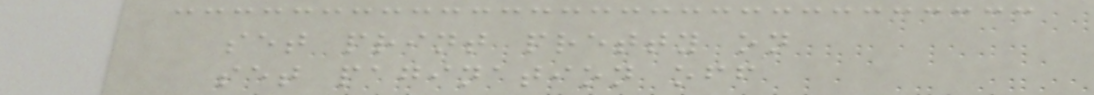set print pretty on
set pagination off
